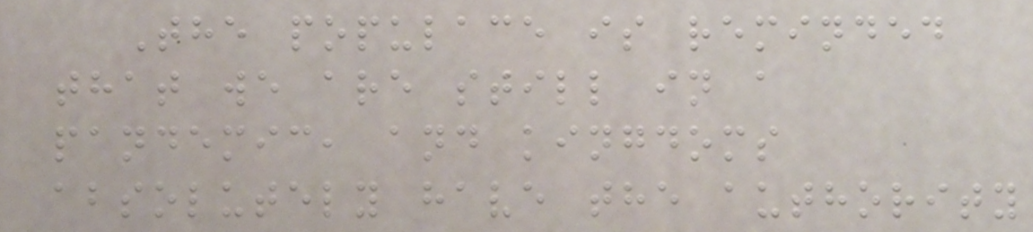The populace is reminded
that we are still in a
pandemic, and kingdoms
absolutely have the authority
